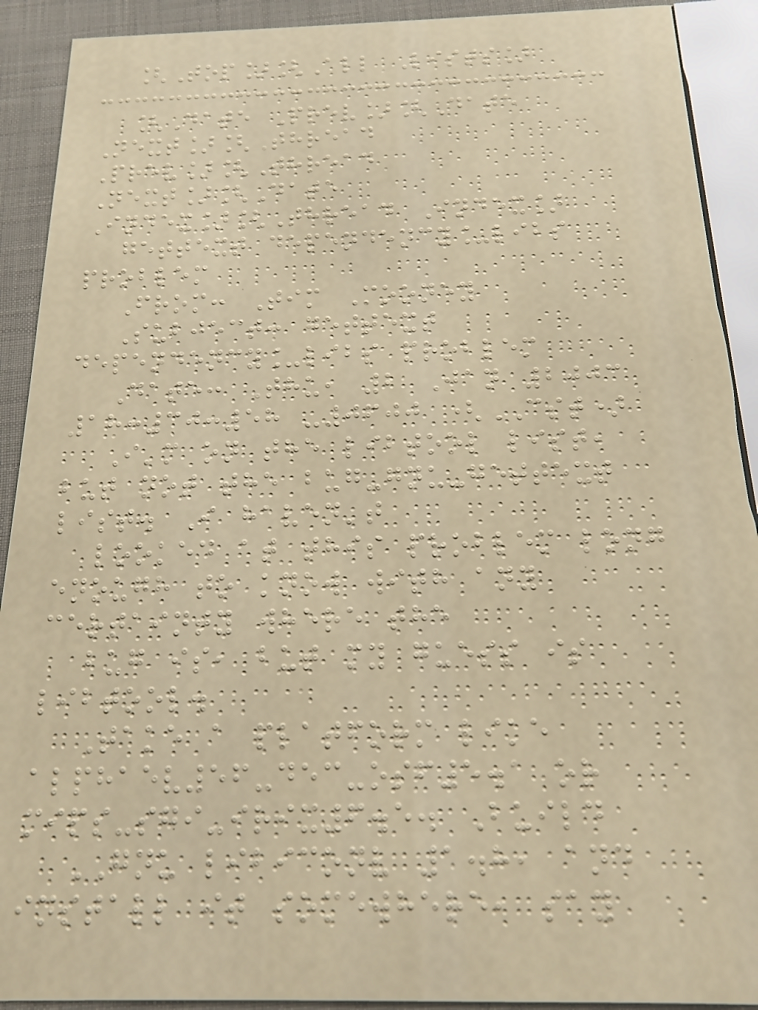[Top][All Lists]
[Date Prev][Date
Next][Thread
Prev][Thread
Next][Date
Index][Thread Index]
gettext dependency_libs
problem
From: Tim Mooney
Subject: gettext
dependency_libs problem
Date: Thu, 2 Jan 2003
18:30:58 -0600 (CST)
I'm on the libtool list,
but not the bug-gnu-gettext
list. I haven't
looked at this problem long
enough to know with any
certainty where the
bug is, but my guess is
libtool.
Take a platform like
alphaev56-dec-osf5.1 or
mips-sgi-irix6.5. Build
GNU libiconv 1.8, and
install it somewhere, say
